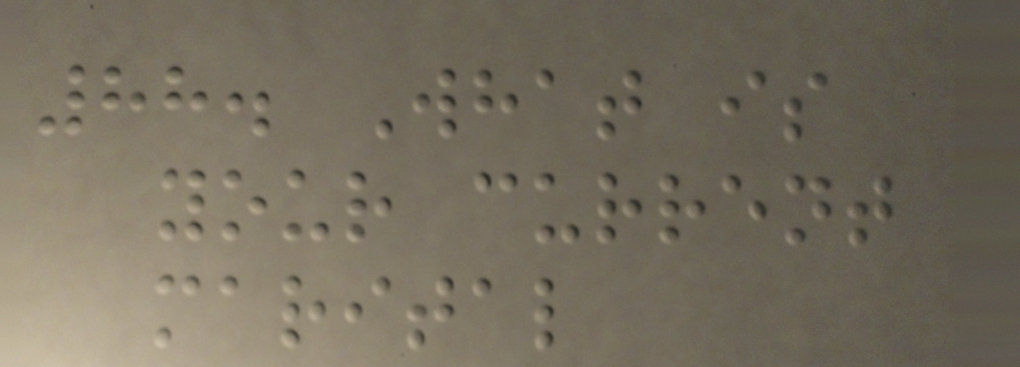88. What is
your current
marital
